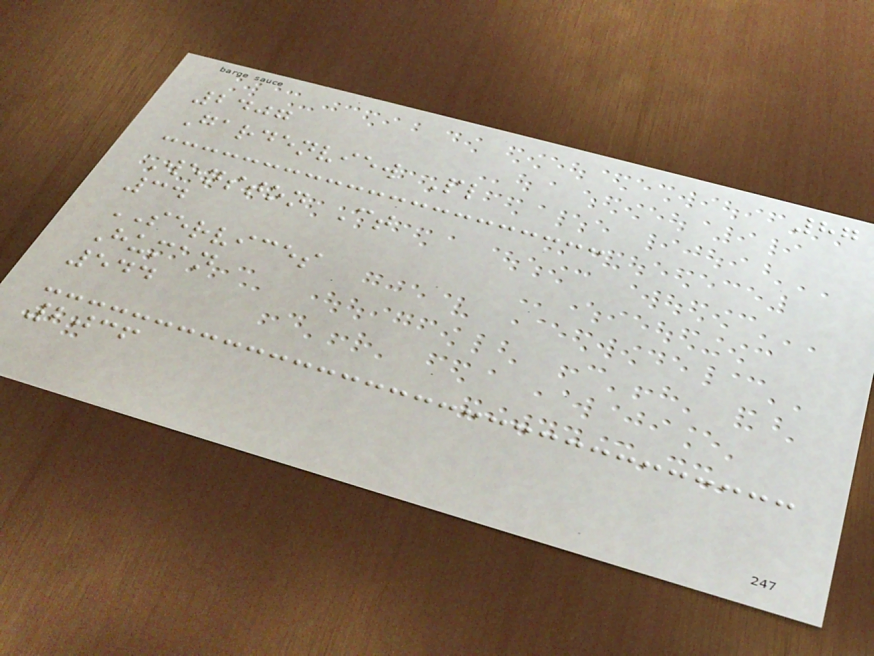87
2407
Gardenview Pl
Wenston Ct
34
SERVICES
Human
544
2036
